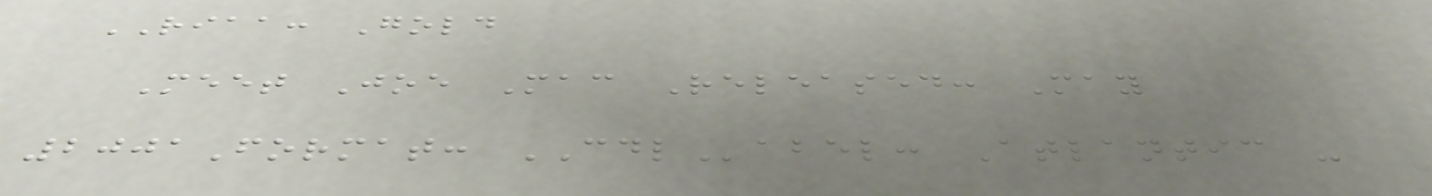RIAA: Gold
Meet Joe Mac Released: May
2001Format: CDLabel: Atlantic -
